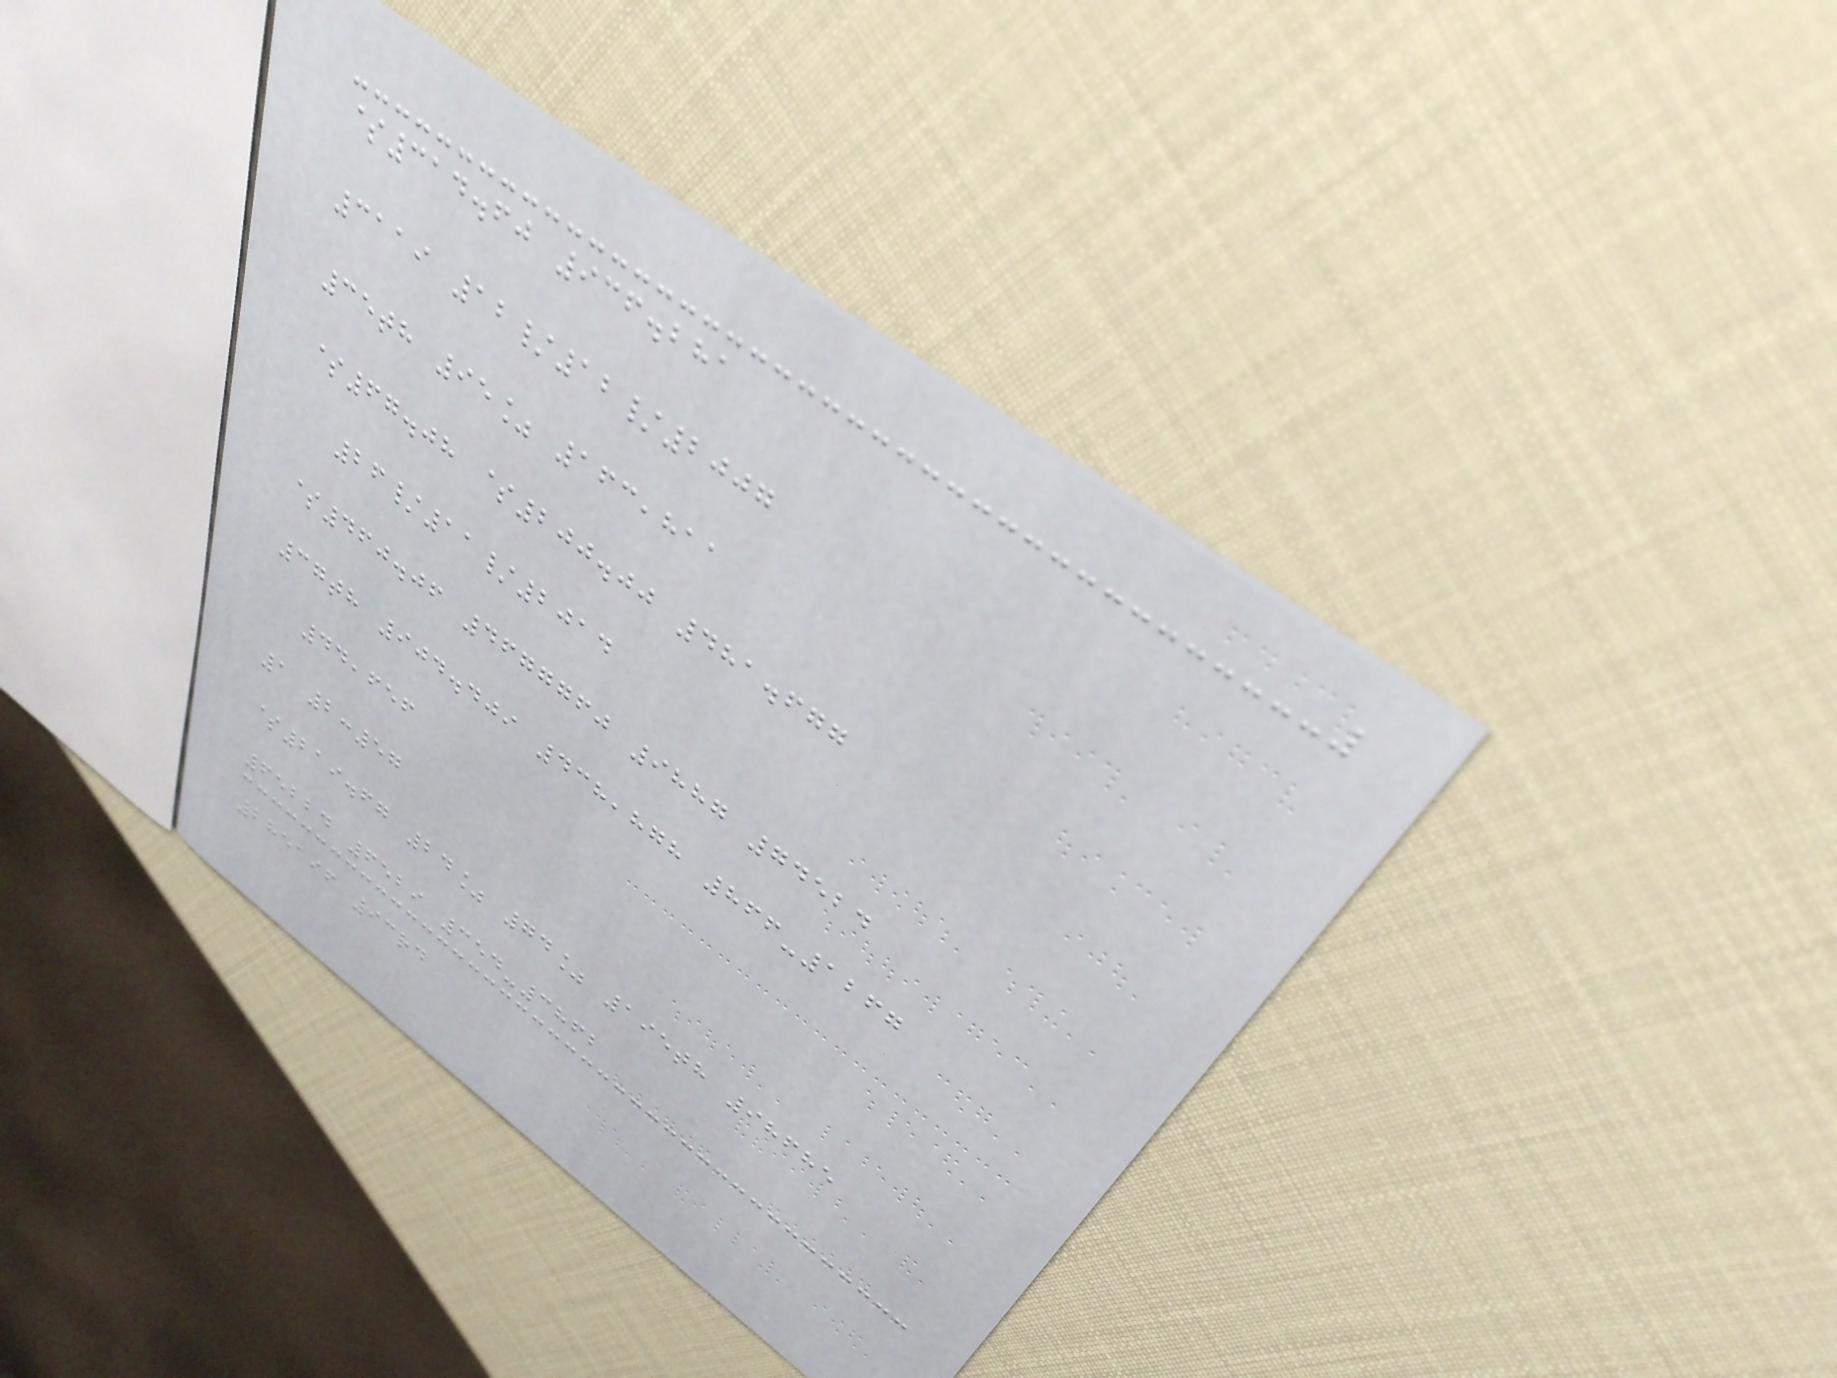$314.60 936.281
3119 12/12/2007
35th 95% 163,811
$67.08 $200.00 481.677
26/11/2014
$460.06 4677760 9887 74524
37th 904.409 438,878 866-1267
44,656
1 2:57
$219.67 24% 74% 195th 98685
65224 6529 354-3862
285196 93rd
